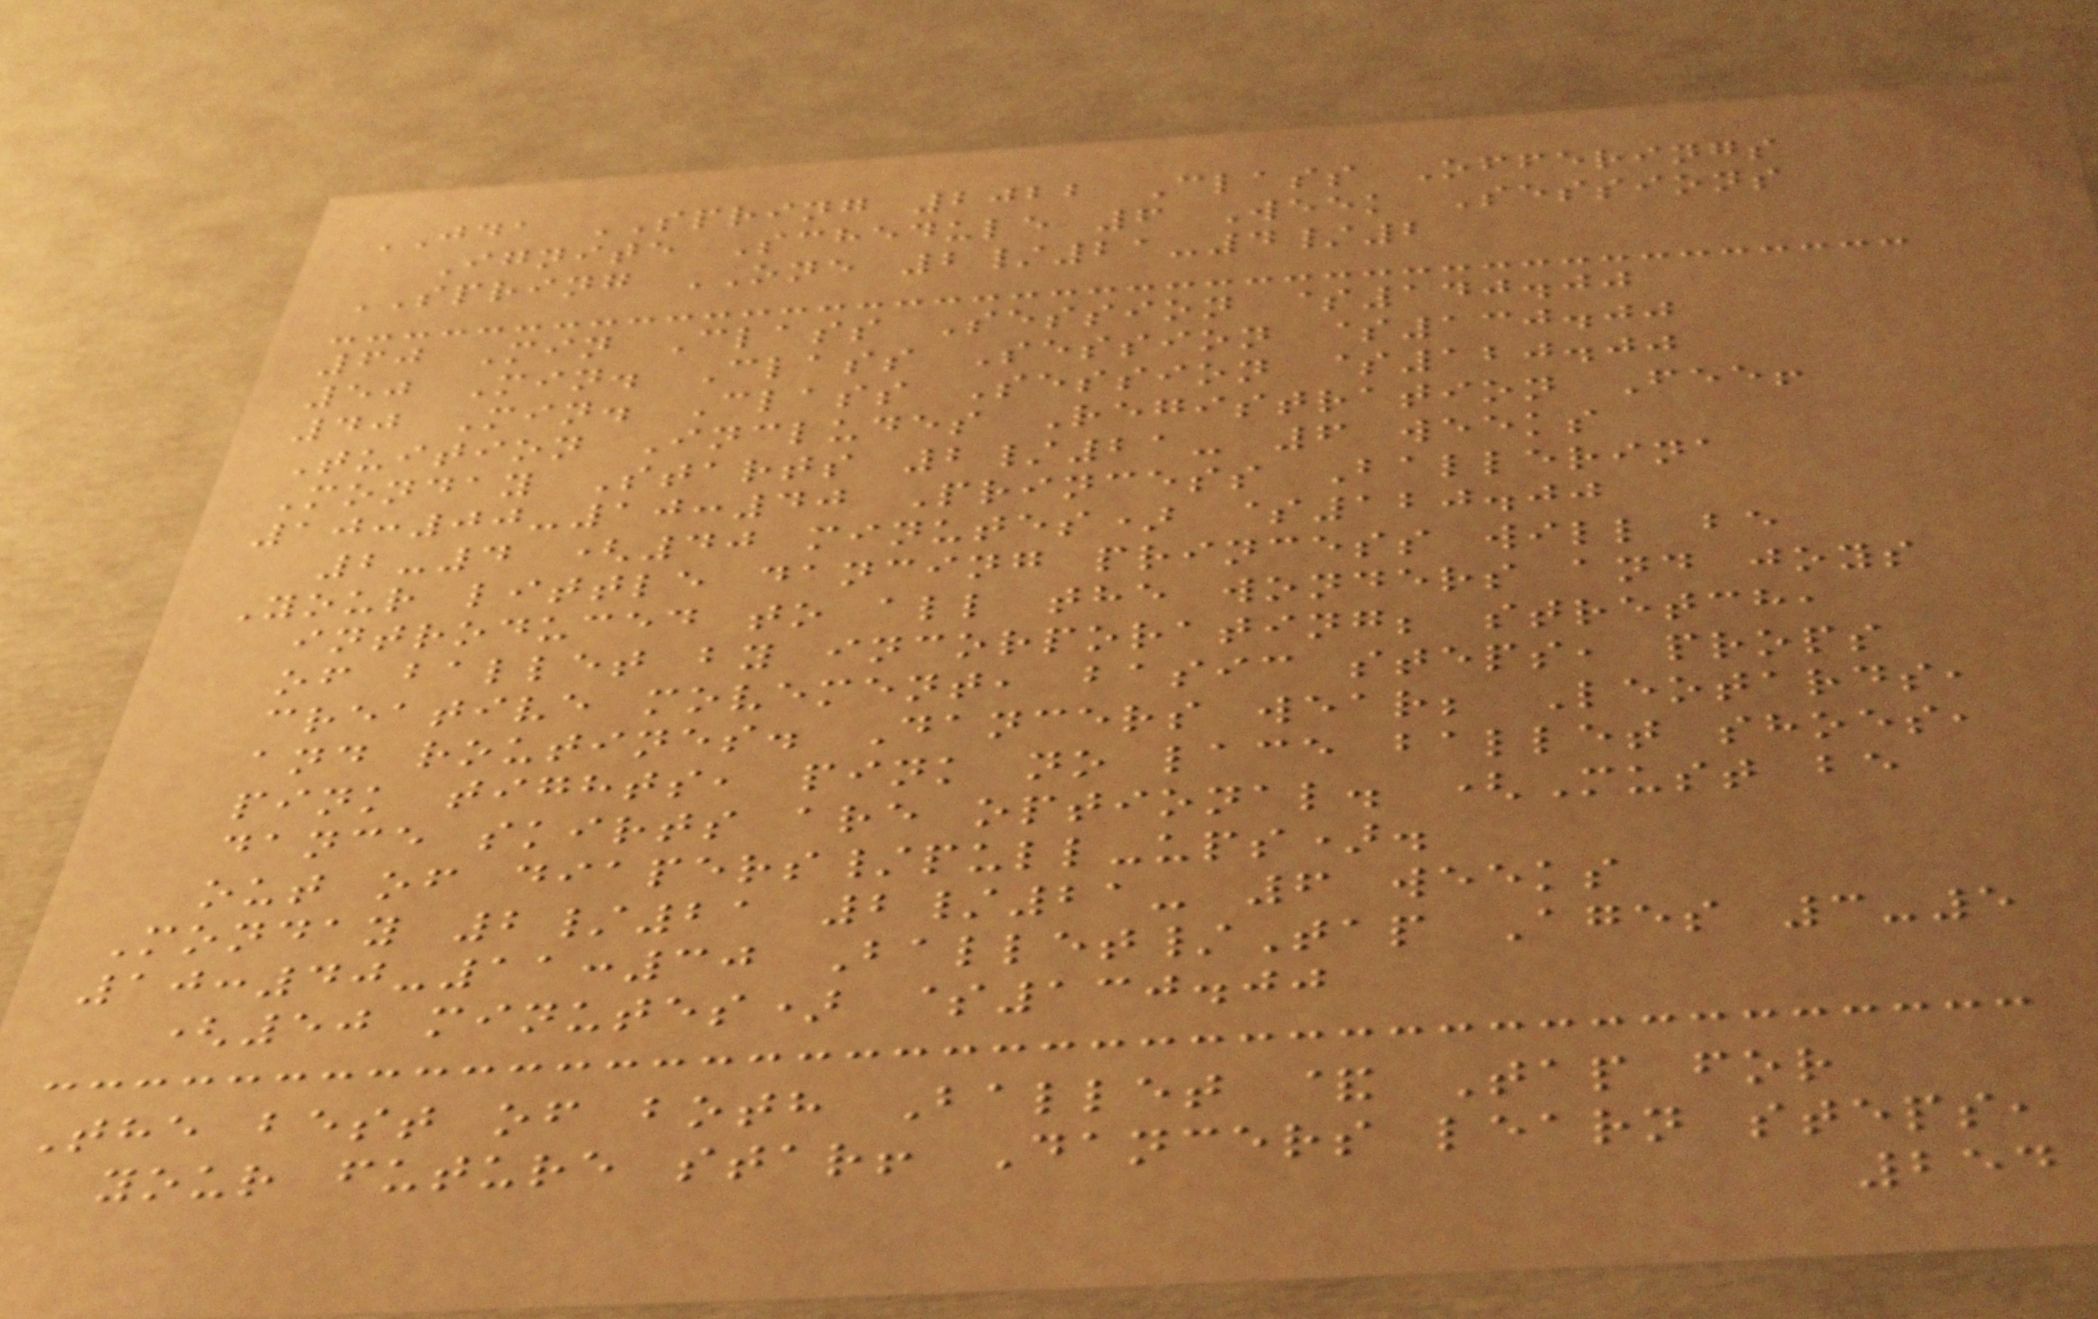JDA SPRING 2022 Class Offerings
Ignite Schedule 6 Week Sessions
SPRING ONE 2/21-4/2
60 Min Class Session $140.00
50 Min. Class Session $130.00
40 Min. Class Session $120.00
Tuition Includes Registration Fee!
Monday Starts 2/21- 6 weeks
10:00-10:40 Princess Ballerina
2-4 (40 minutes) $120.00
Your little dancing princess will be
introduced to all the wonders and joys
of ballet by incorporating; stretch,
creative movement, basic steps, props
and routines. Dancers wear; Leotards,
pink tights, pink no lace ballet shoes,
dance skirts are optional. (Must be
out of diapers/pull-ups).
Monday 2/21 2/21- 6 weeks
10:40-11:30 Ballet/Tap Ages 3-5
(50 minutes) $130.00
The best of both Ballet & Tap for
your future star! Dancers learn steps,
254
